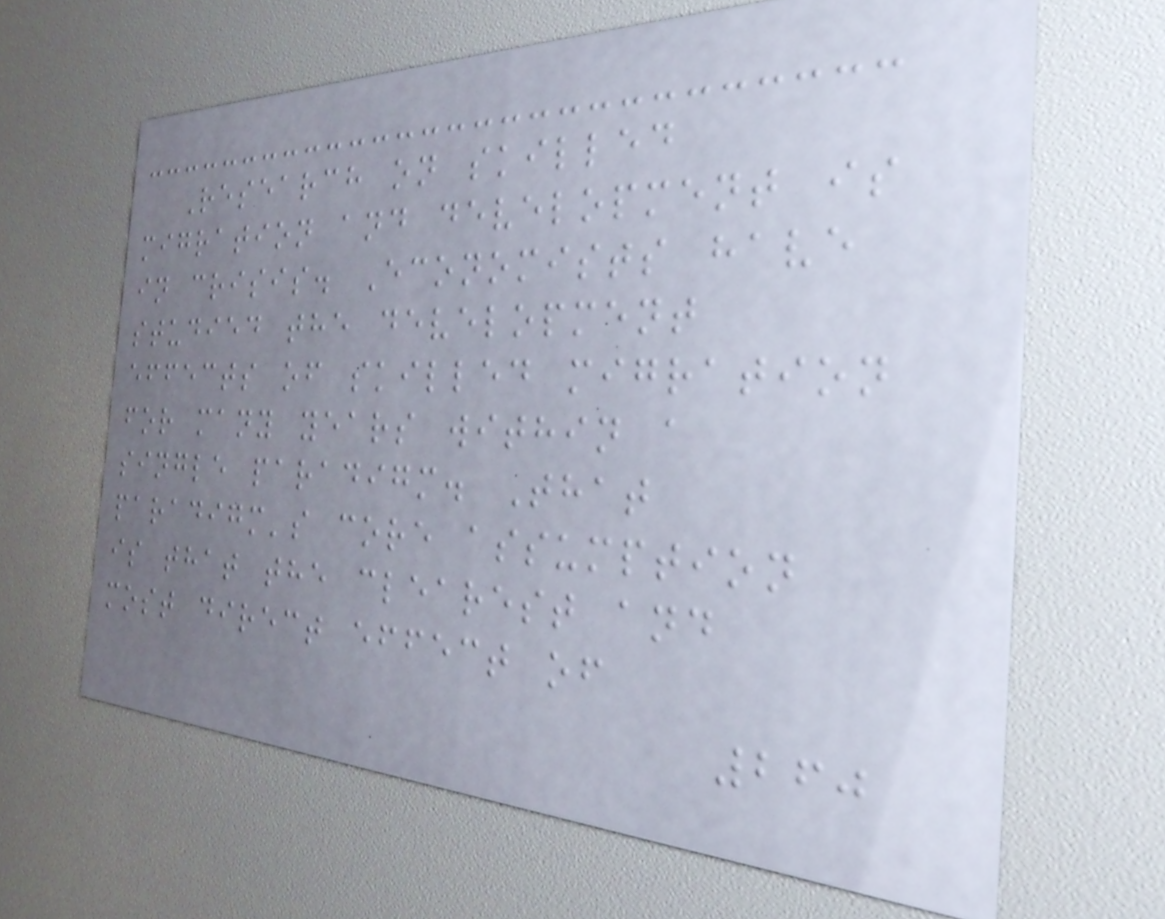Research on skilled
migration and development is
in crisis. Economists have
studied the development
effects of skilled migration
for many years within a
single paradigm. That
paradigm's core assumption
is that the clearest and
most direct effect of
260
